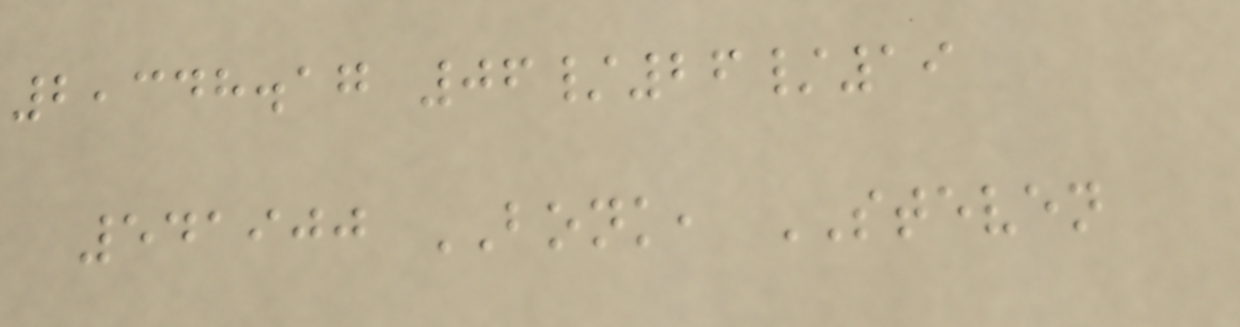2,348.17 06/26/19
541900 BONK, STEVEN
